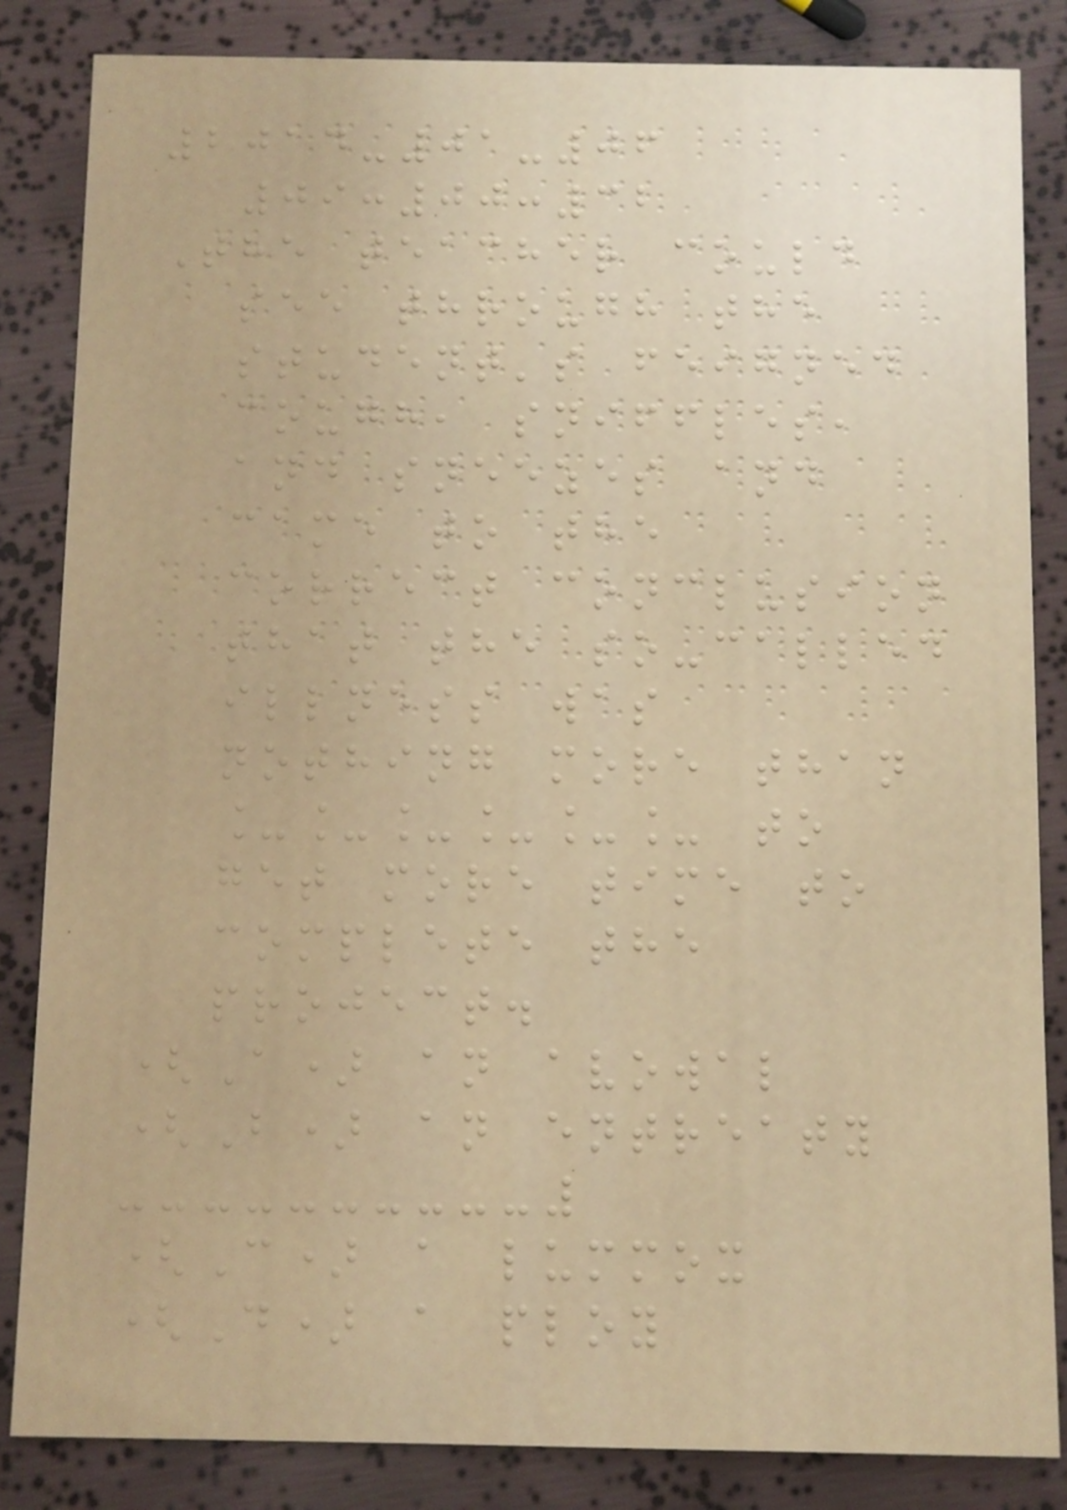2014-01-06
09:00:32
The teacher could
see through the
student's feigned
cough, sniffles,
and sneezes and
came to the
correct conclusion
that the so-called
illness was
nothing more than
______ to
get more time to
complete the
project.
(A) an avowal
(B) an entreaty
(C) a lummox
(D) a ploy
